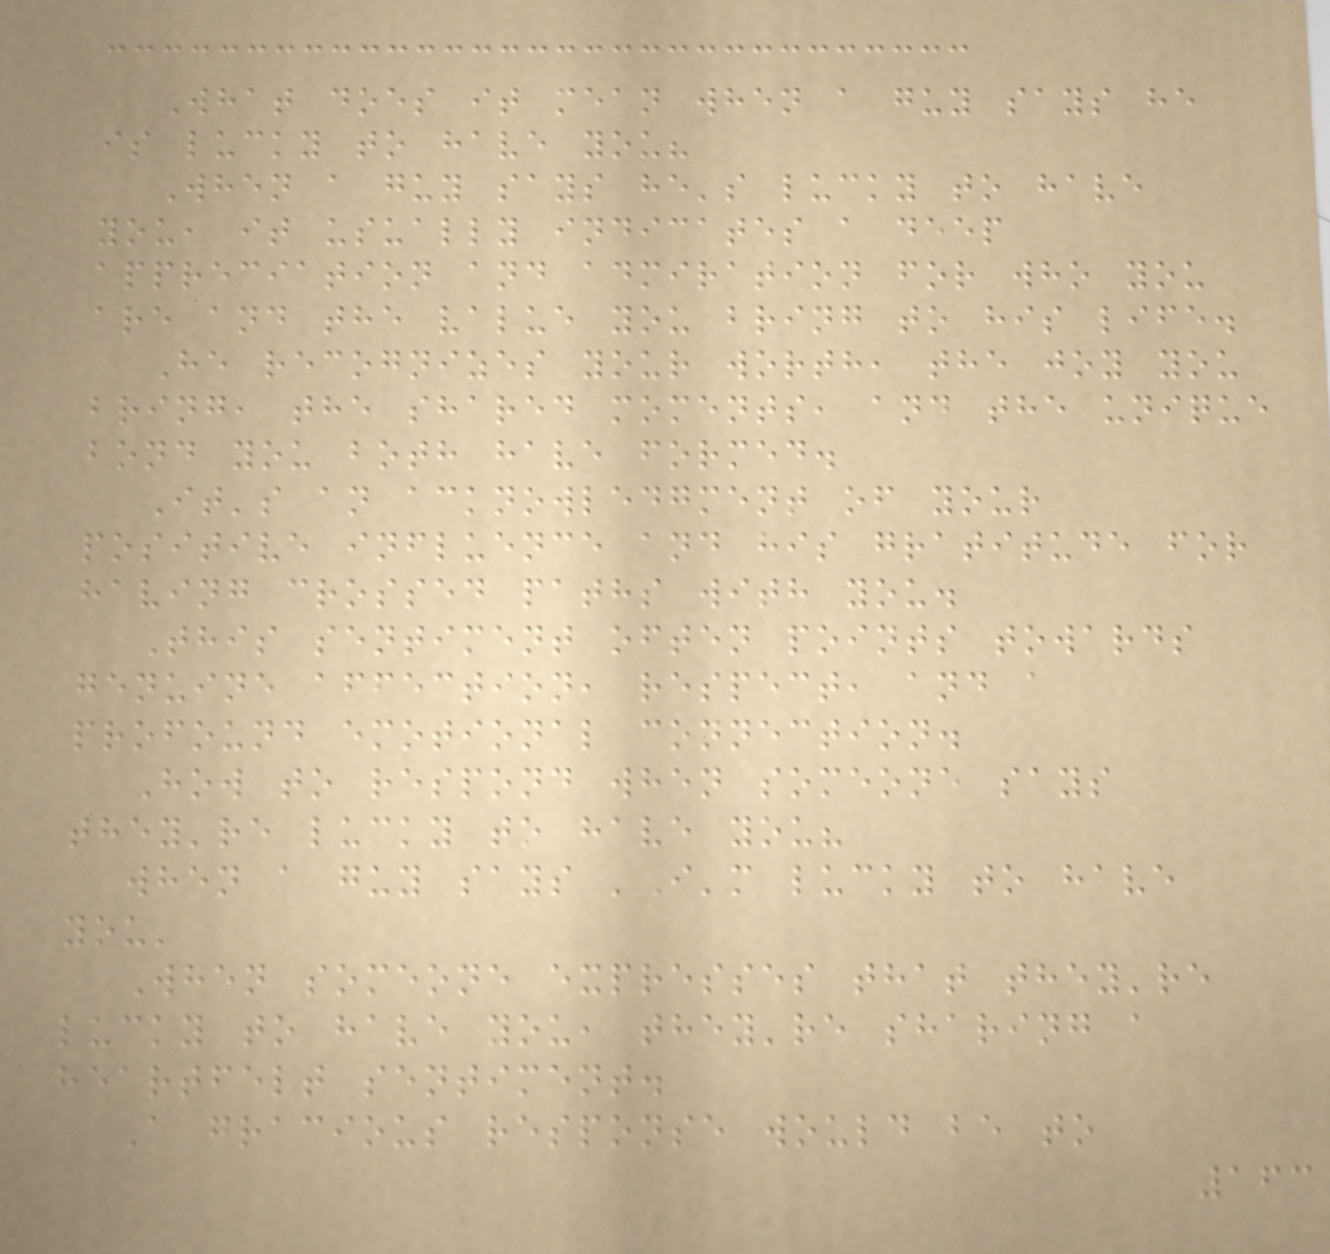What does it mean when a guy says he
is lucky to have you?
When a guy says he's lucky to have
you, it usually indicates a deep
appreciation and admiration for who you
are and the value you bring to his life.
He recognizes your worth, the joy you
bring, the shared moments, and the unique
bond you both have formed.
It's an acknowledgment of your
positive influence and his gratitude for
having crossed paths with you.
This sentiment often points towards
genuine affection, respect, and a
profound emotional connection.
How to respond when someone says
they're lucky to have you?
when a guy says 'I'm lucky to have
you'
When someone expresses that they're
lucky to have you, they're sharing a
heartfelt sentiment.
A gracious response would be to
163
